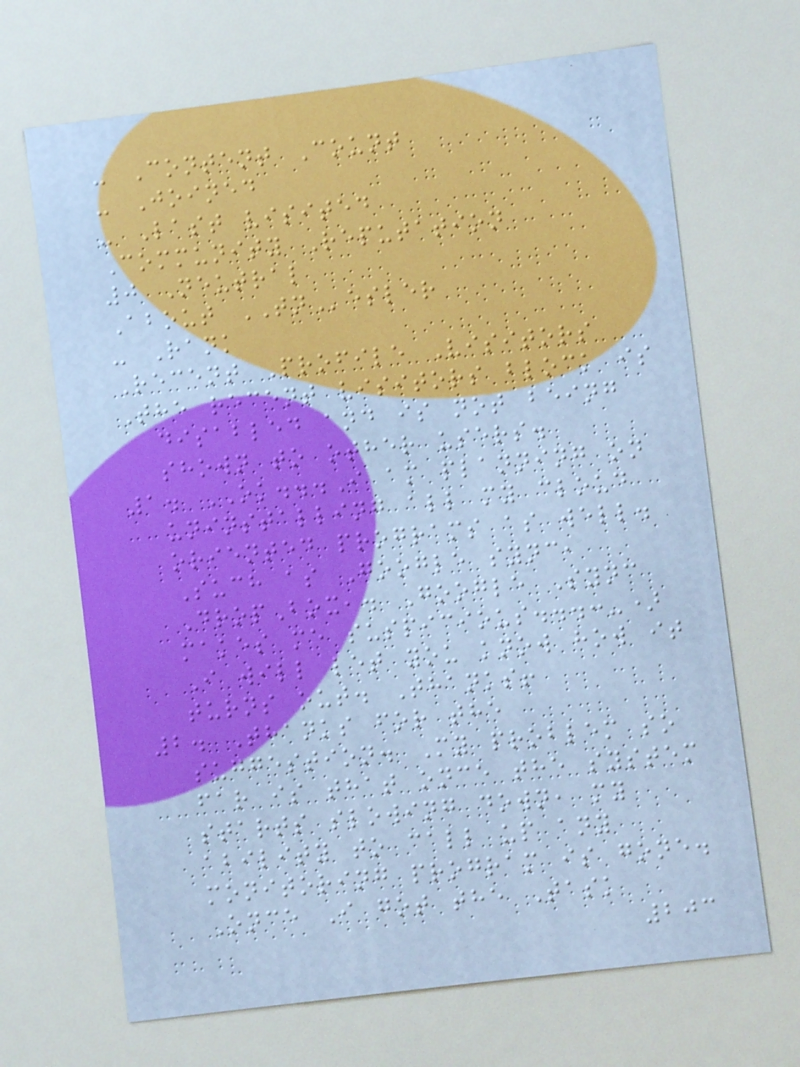- Content Count
- Joined
- Last visited
Community Reputation
0 Neutral
About TNesler
- Rank
Recent Profile Visitors
The recent visitors block is
disabled and is not being
shown to other users.
1. OK...I am planning on
uninstalling all my cloud
oriented programs as well.
Such as Google sync,
DropBox,. Google Sync
makes me suspicious...:-)
I will let you know how it
turns out. Thanks!
2. Thanks for the
suggestion. My problem so
far is that once the system
starts slowing down, my
ability to call up any
monitoring program is gone.
Once I got the Task
203
